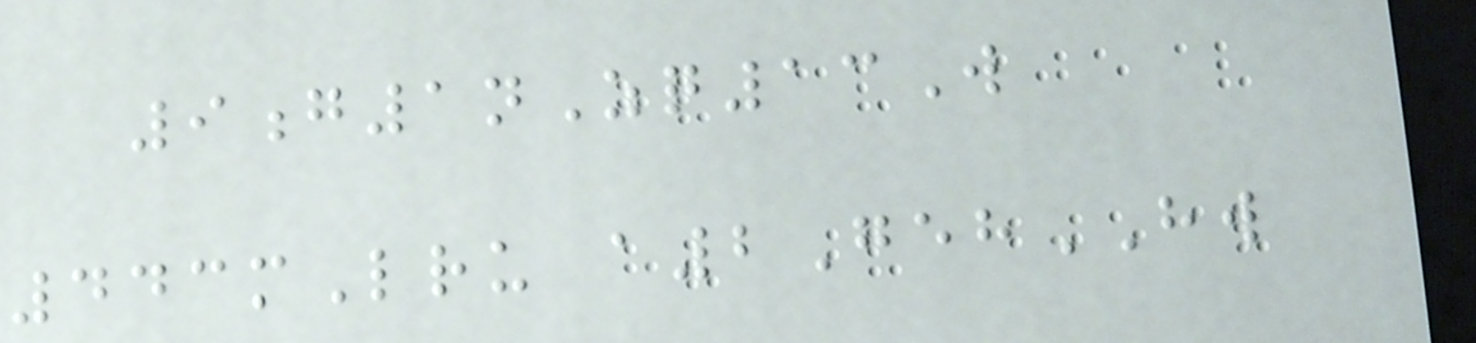9g1nZq13W
443mLru a2GehHW
